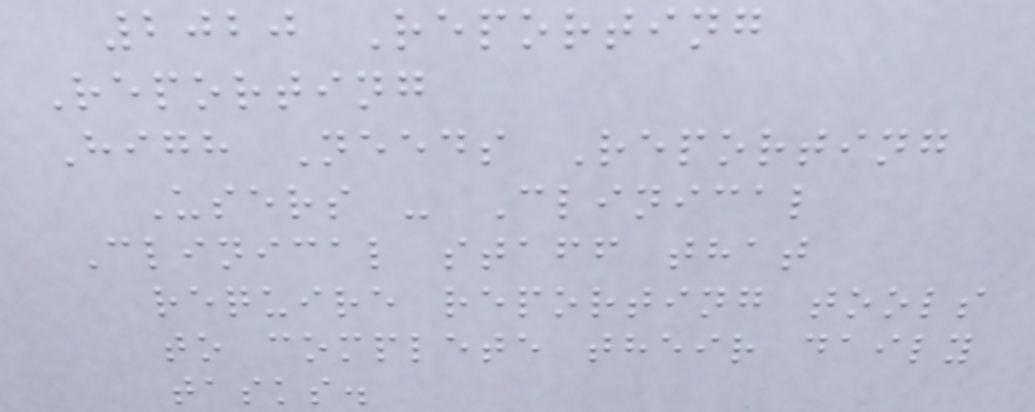2020 Reporting
Reporting
High Needs Reporting
Users - Clinical
Clinical staff that
require reporting tools
to complete their daily
tasks.
